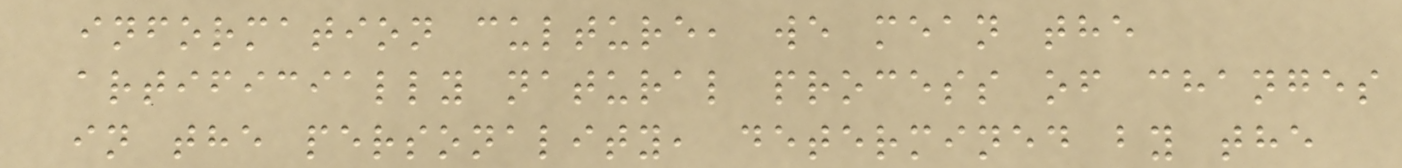information culture, we mean the
artificially natural process of changes
in the personality, determined by the
